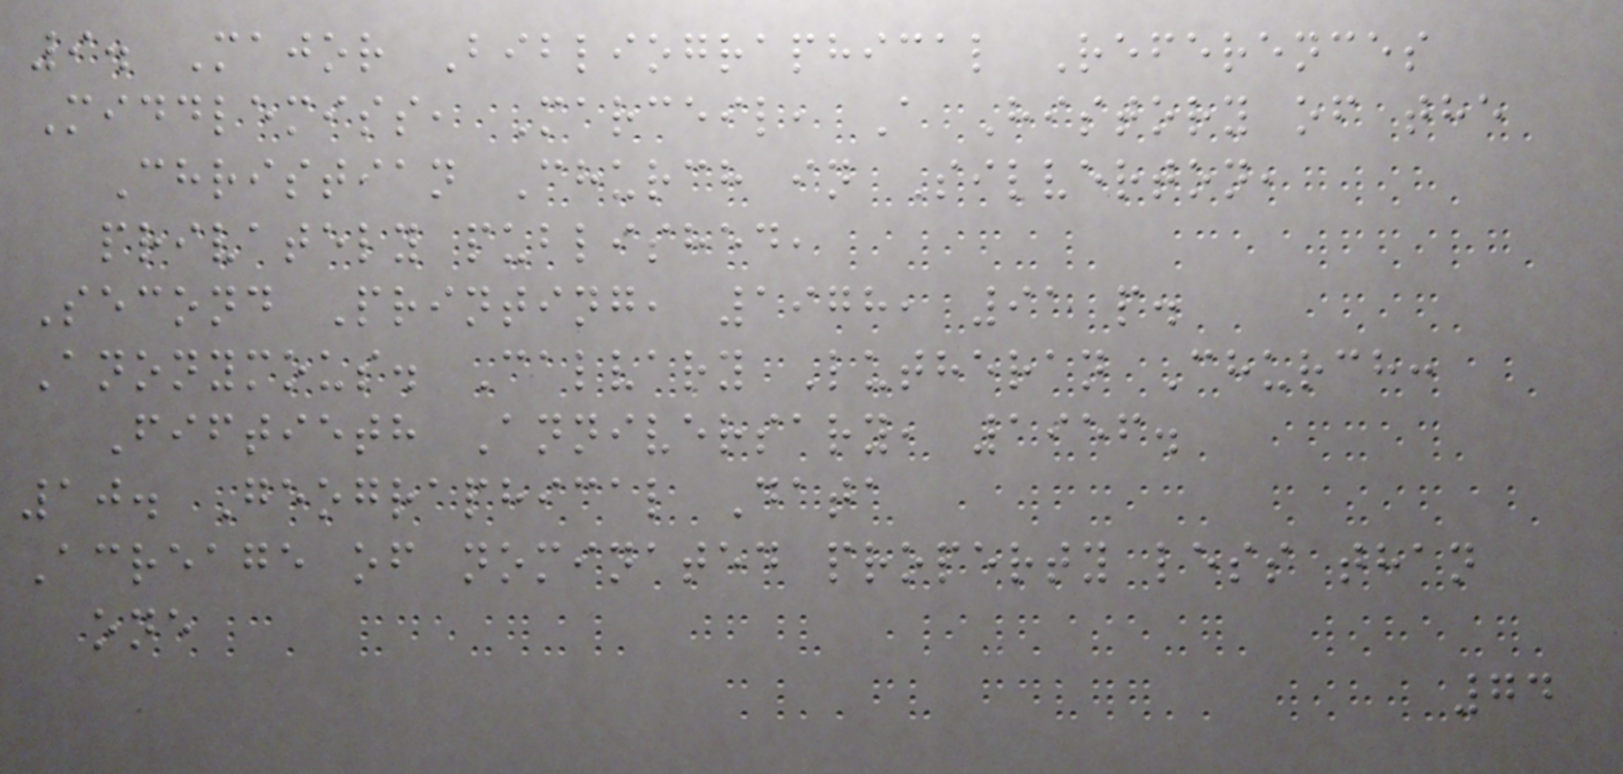9. Major Bibliographical References
Middlemiss, Marceil, A History of the
Christian Church in Silverton,
privately published,
Second Printing, 1978, 91 p.
Anonymous. Calvary Lutheran Church:
Fiftieth Anniversary, 1956.
10. Geographical Data
Acreage of nominated property less than
one
74
